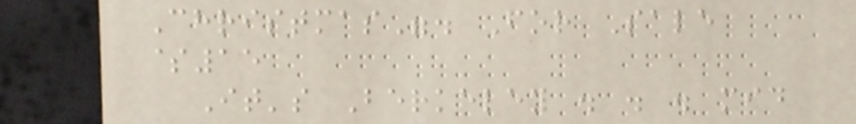Christmas". For Sale
$15
It's Berkeley . . . mid
